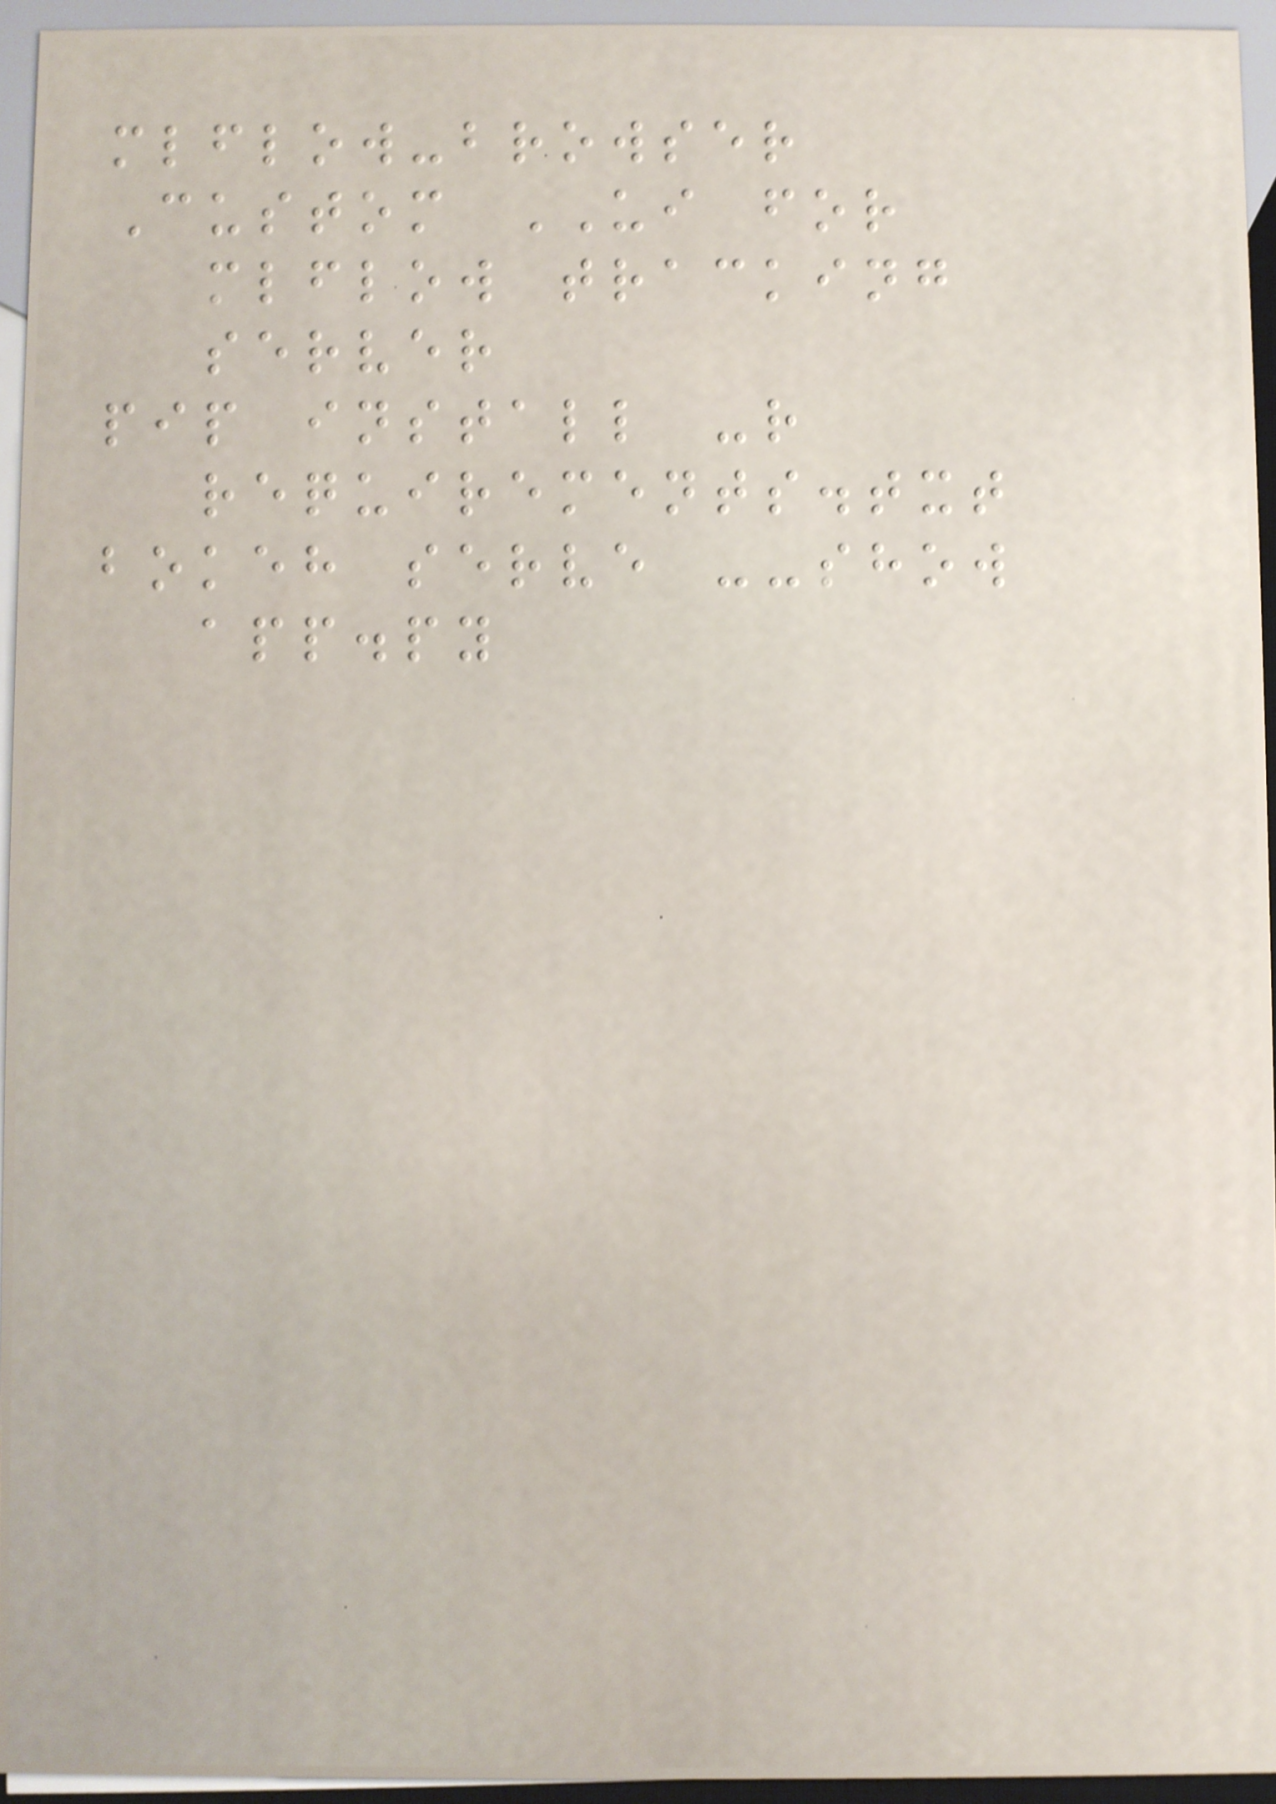mlflow-browser
Custom UI for
mlflow tracking
server
pip install -r
requirements.txt
bokeh serve --show
app.py
